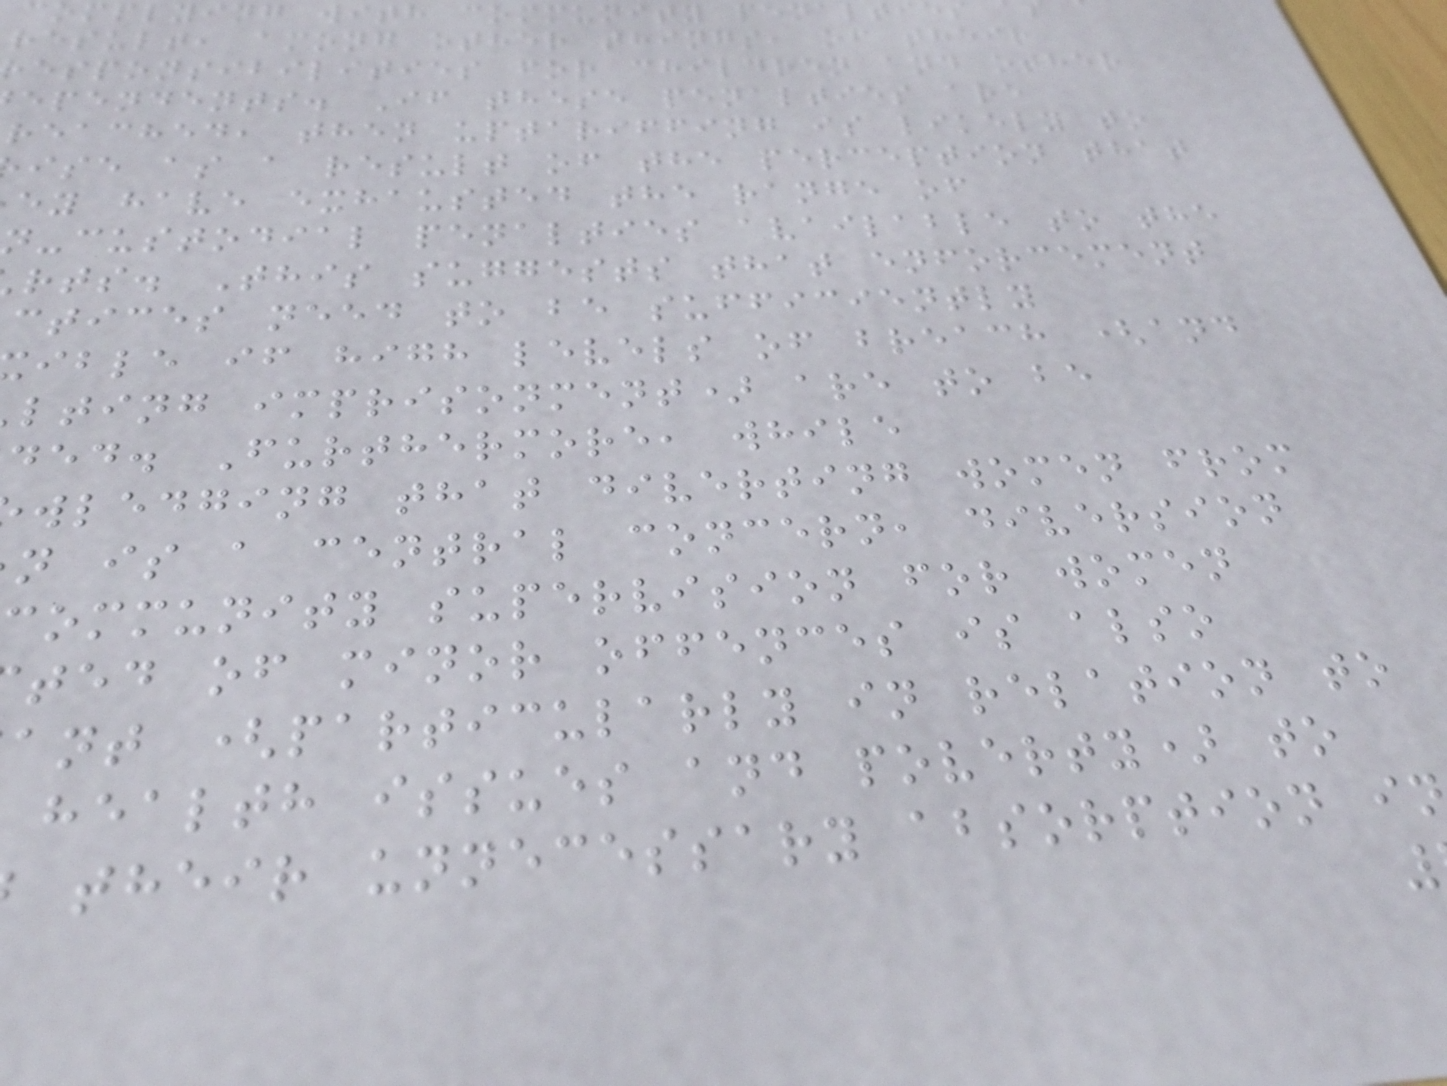omplying with community penaltie
result, among other things, of their
esponsibilities for children and other
ependents. If these penalties are
reached, then uptariffing is likely to
ise as a result of the perception that
ey have exhausted the range of
n-custodial penalties available to the
rts. This suggests that enforcement
ctices need to be sufficiently
ible if high levels of breach (and
lting imprisonment) are to be
ded. Furthermore, while
wledging that diverting women from
n is a central concern, diversion
ommunity supervision for women
ted of minor offences is also
ant (particularly in relation to
health issues and poverty) to
their unnecessary absorption i
